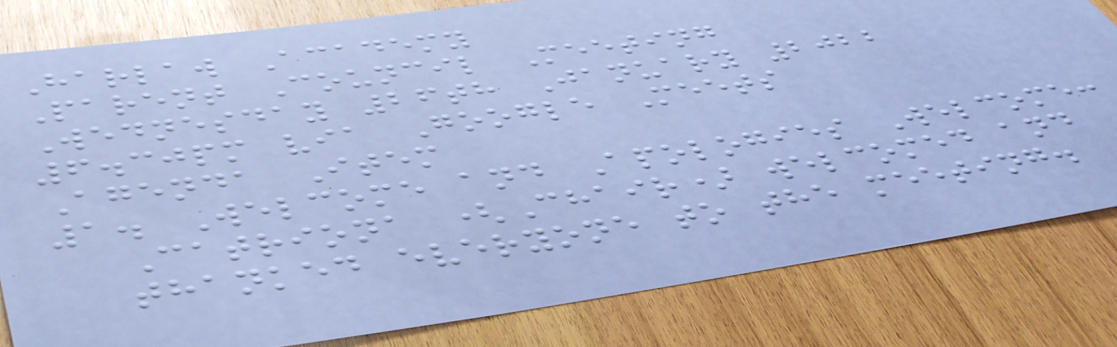Harlaw Academy
Parent Council Meeting
Wednesday 26th January 2022
6.30pm via Google Meets
Agenda Item
1. Welcome and Apologies Welcome:
Catriona (Chair) welcomed and
thanked everyone to the meeting.
